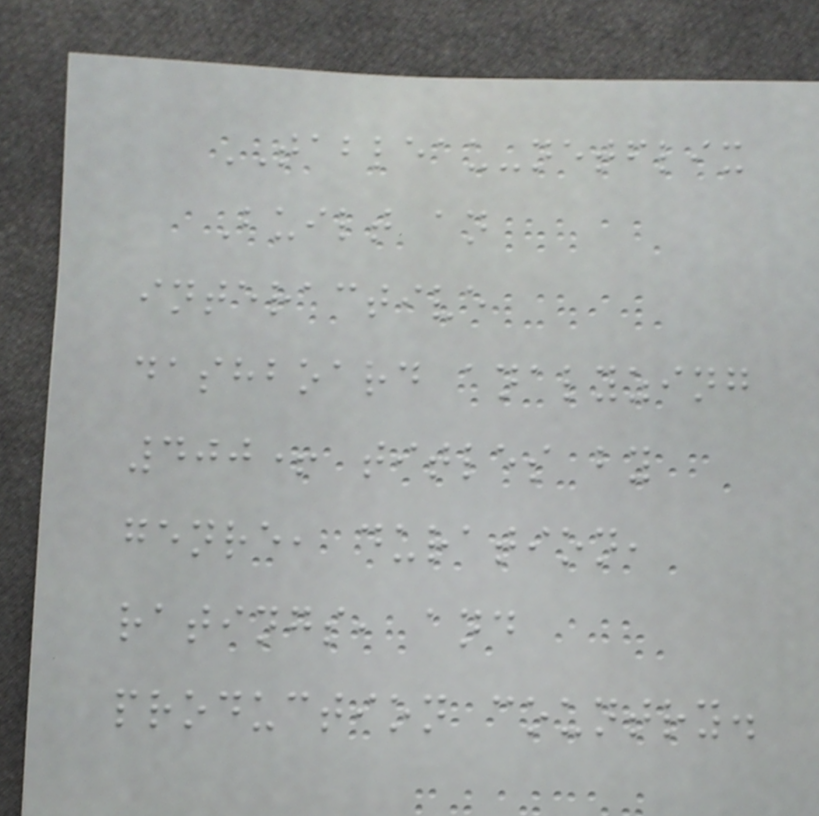TABLEAU-netflix
Built an
interactive
dashboard analyzing
400+ titles by
genre, duration,
ratings, and
production country.
